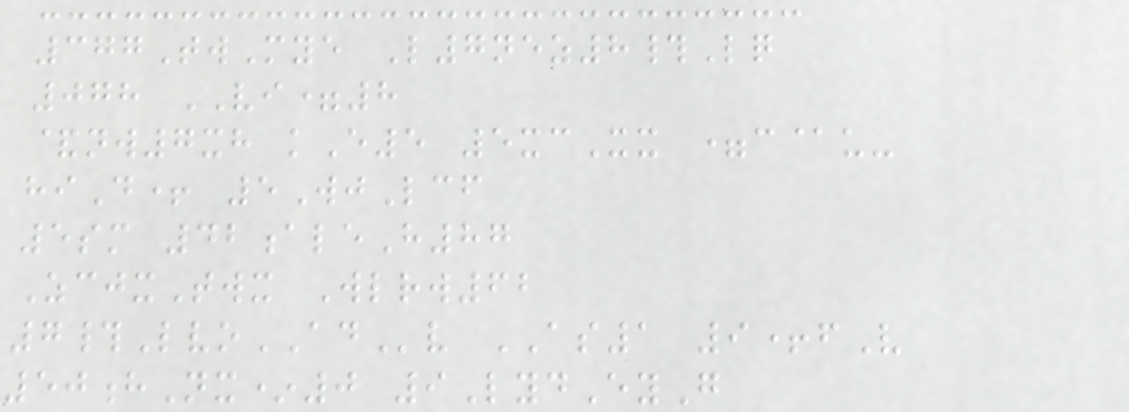377TwMye L7nez8#Lq
078 VI=8
&nw7xh kE5 5xcXx =c@u-
hiD+ 5WjLcf
5sm 42aleH87
ZcjxTwx Wlrw62
7#LvoADv AS1 9+fV
50hNx*0 9LydEyG
